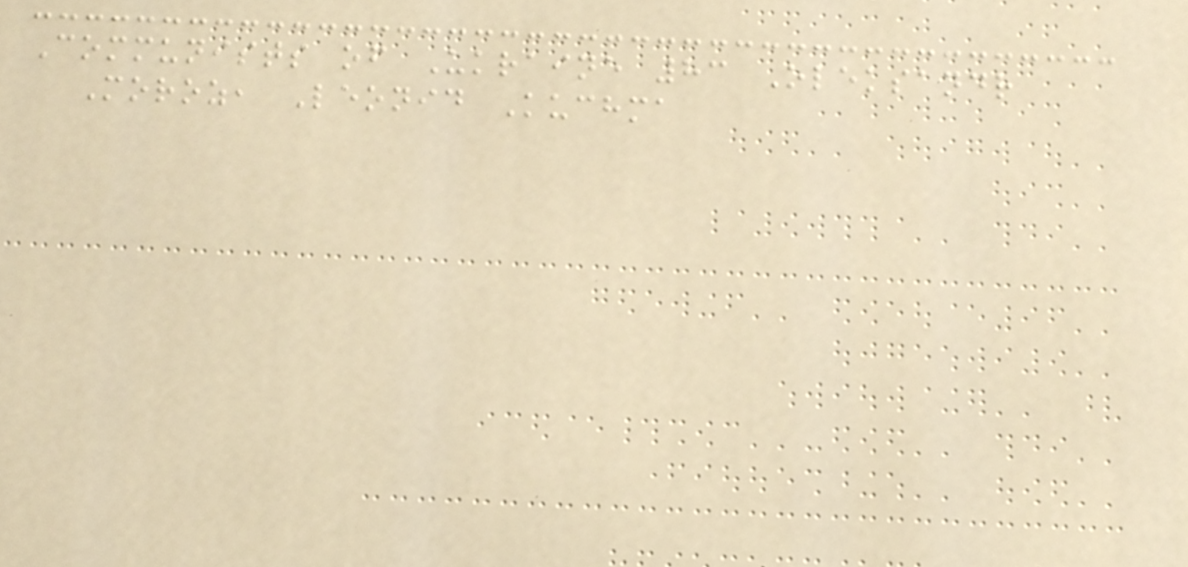Communists of Ukraine 83 Oleksandr
Moroz, Leonid Kuchma
